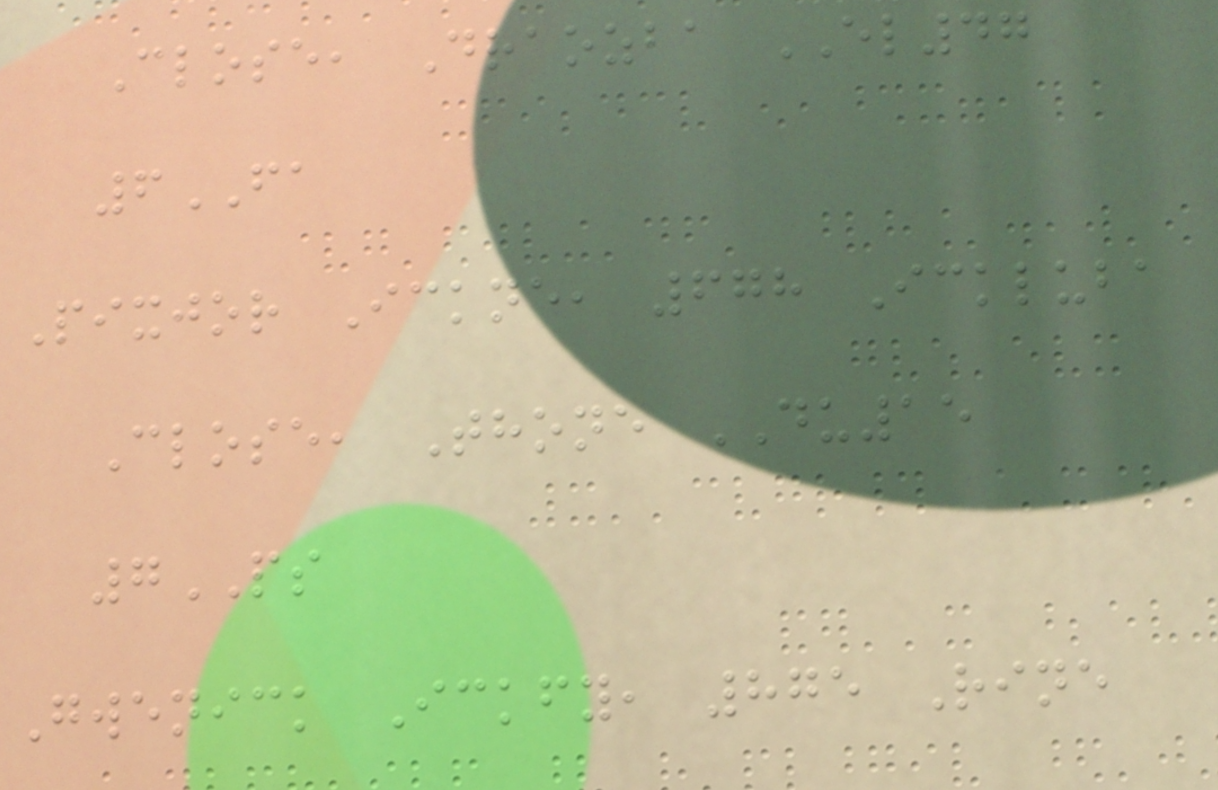Close, Draozba EL47
6FA
Pixjor Ickne, 678 Ickluba
Close, Thone DU15
7PS
Gwenick Ickfy, 875 Rine
